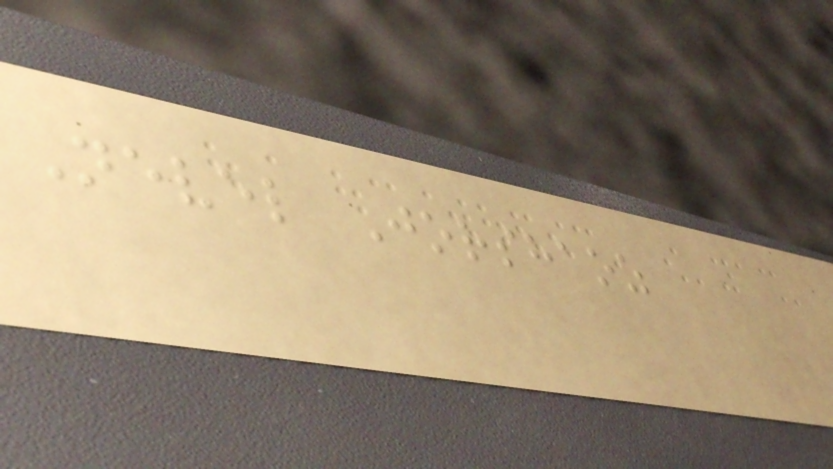Nevel Jorshaoz
